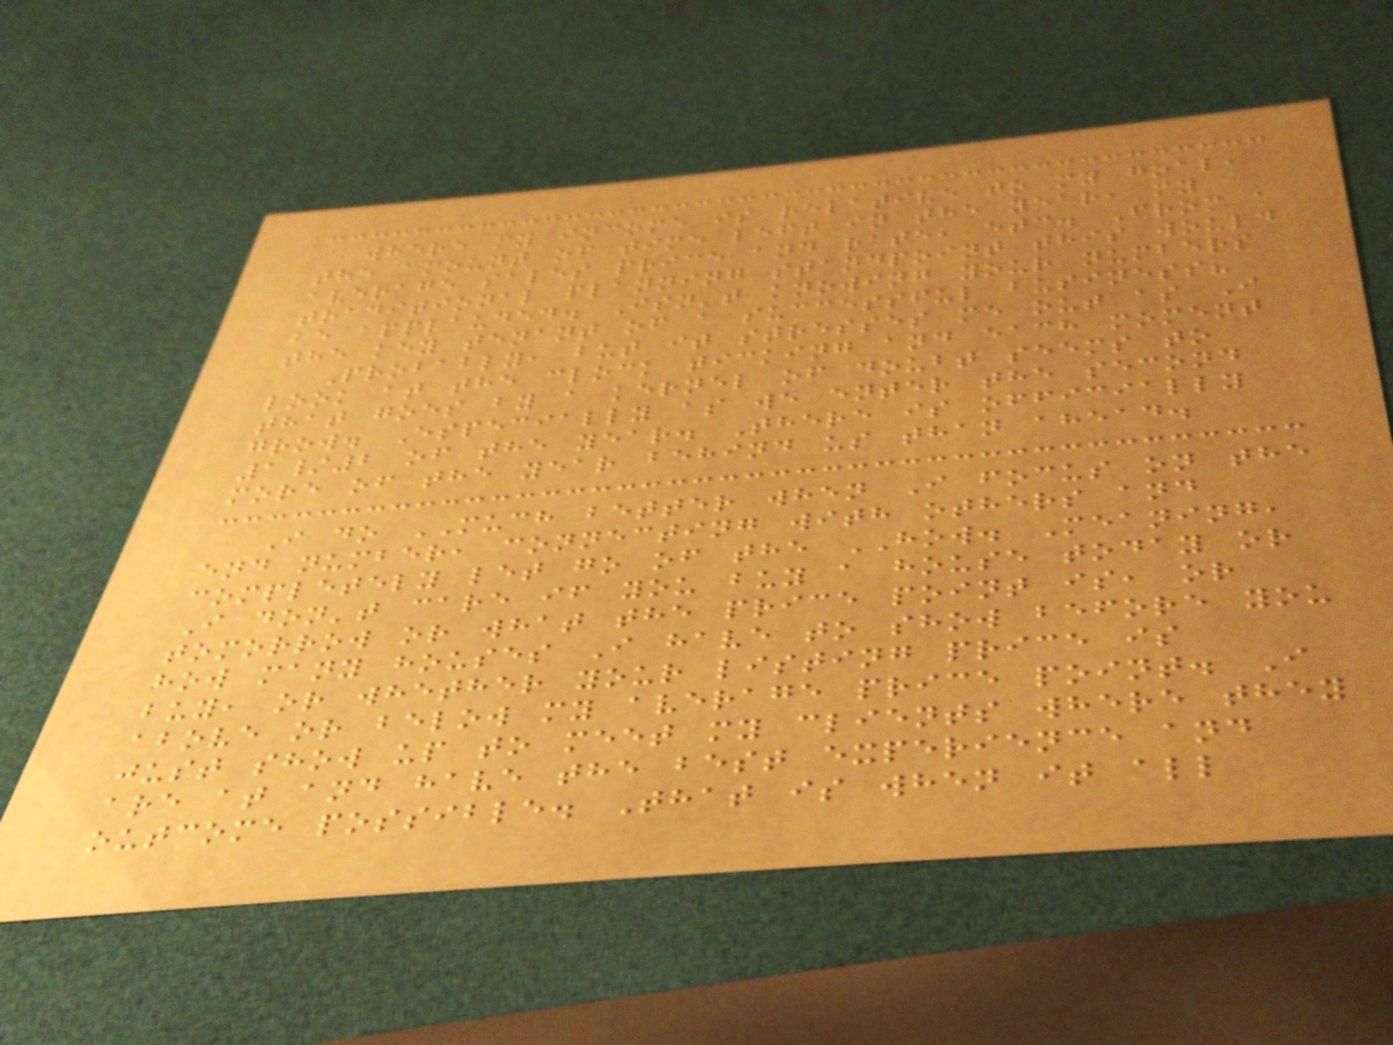where my income is relative to my goal,
the amount of time left in the year, my
average sales price and rate, etc. From a
traditional planning standpoint this would
be applauded. Isn't knowing your numbers
the key tenant of a successful business?
Probably, but it stresses me out as I
look at the clock ticking and each moment
that goes by a kernel of doubt seems to
grow. Especially as we enter the second
1/2 of the year. There is officially
more of the year behind us than ahead.
I do MUCH better when I focus on the
end number, connecting with others and
completely let go of the HOW. Meaning,
I don't care if you buy a house today or
tomorrow or what the price point is, or
how many houses I have to show before you
buy, or whether your listing price is
above or below my average price point. I
just show up to meet my clients where they
are at and have the best experience and
outcome possible. That is when it all
